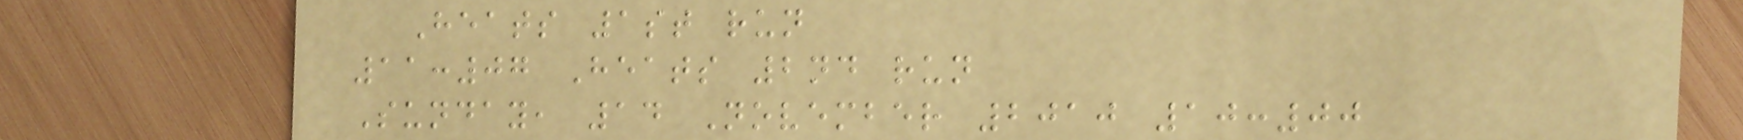Heats 1st run
11:07 Heats 2nd run
Sunday, 14 November 2010 10:00
